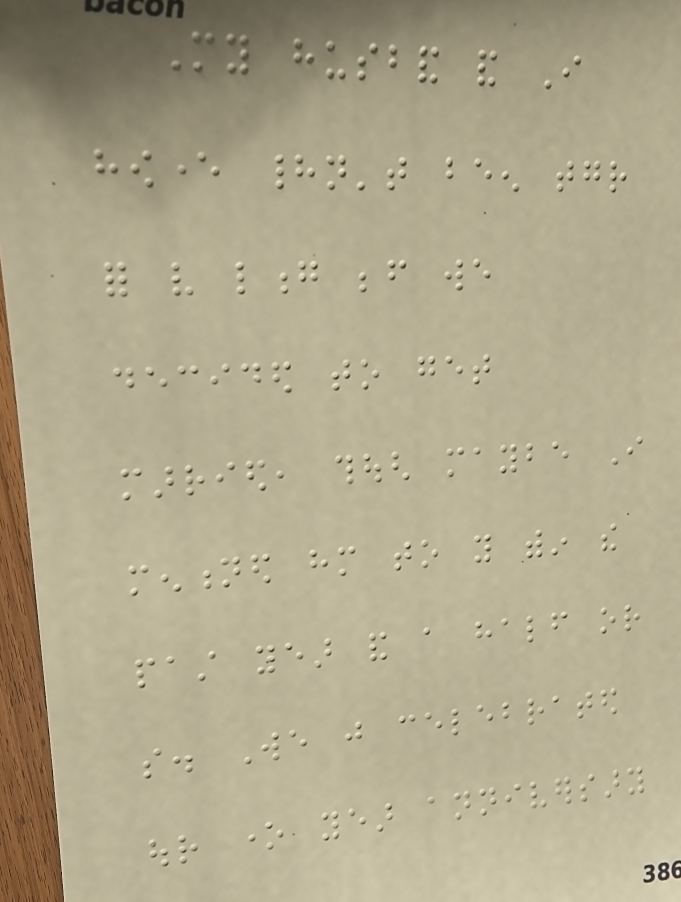My husband and I
however hadn't been together
for very long before we
decided to get
married, though maybe I
mentioned him to you within the
past year and a half or
so. We just celebrated
our one year anniversary
